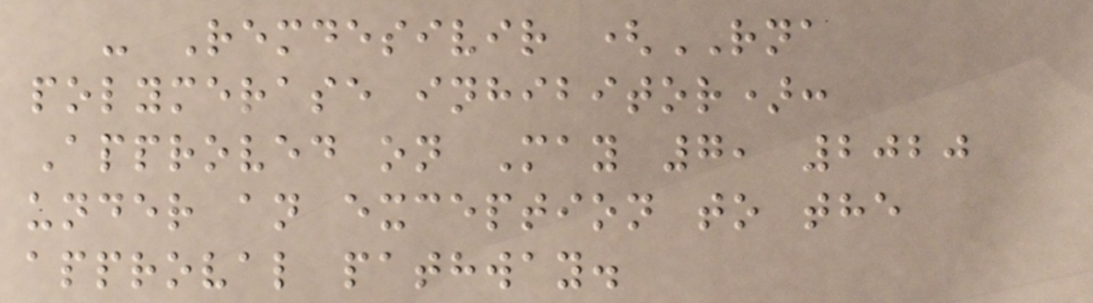- Remdesivir (RNA
polymerase inhibitor):
Approved on May 7, 2020
under an exception to the
approval pathway.
